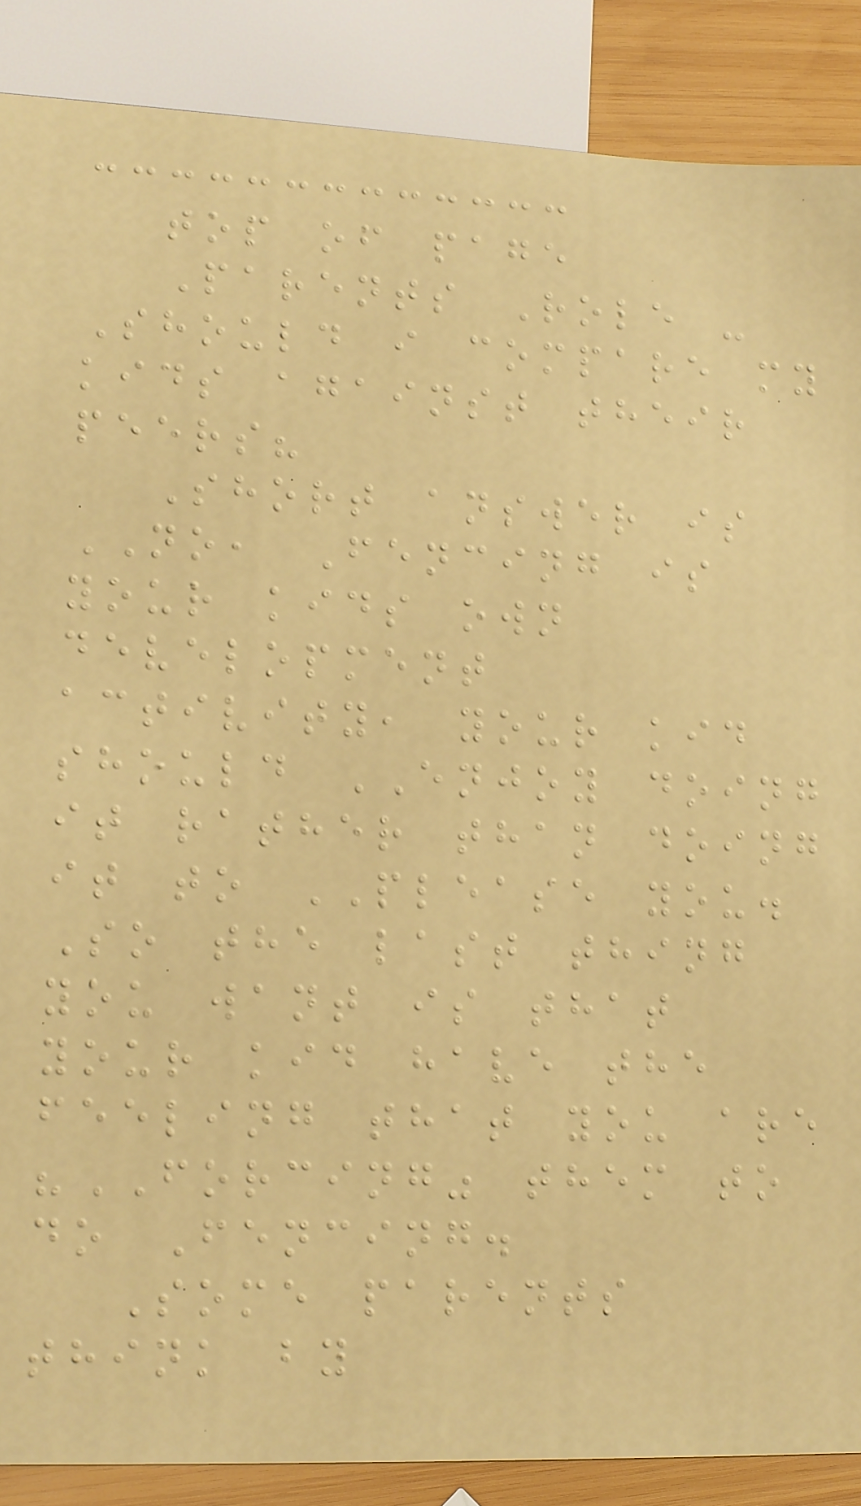top of page
Parents Role -
Should i compare my
kids against their
peers?
Short answer is
NO, Fencing is
your kids own
development
activity, your kid
should ENJOY doing
it rather than doing
it to PLEASE you.
So the last thing
you want is that
your kid have the
feeling that you are
"FORCING" them to
do Fencing.
Some parents
think by
